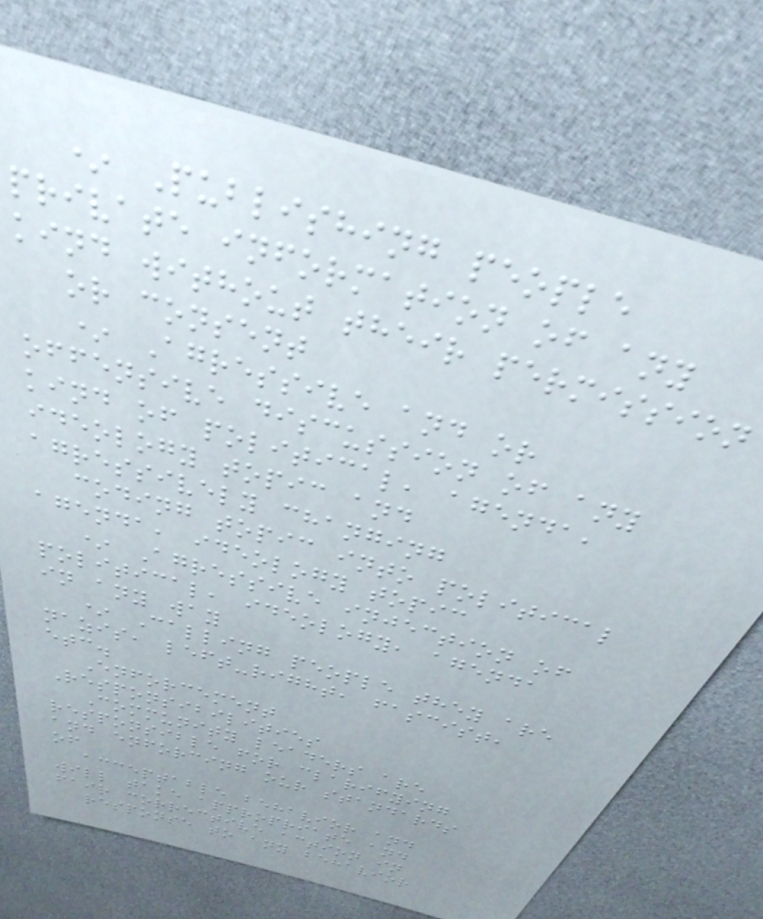* Publishing people
private information of any
kind without their permission
or consent
* Agressive and or
offensive discussion of any
kind of political, agenda,
ideology topic and
agressively changing
coding topic into political
agenda, ideology topic
* Agressive injection of
political, ideology, agenda
in any way
* Calling people they are
nazis, left-right, fascist,
etc.
Enforcement
Responsibilities
Community leaders are
responsible for clarifying
and enforcing our standards
of
acceptable behavior and
will take appropriate and
fair corrective action in
response to any behavior
